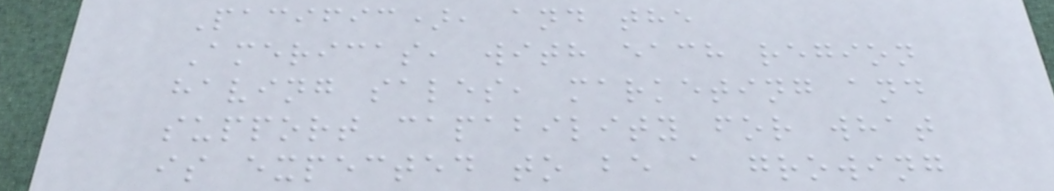Pacific), and the
Americas, with each region
having sales, marketing and
support capability for what
is expected to be a growing
